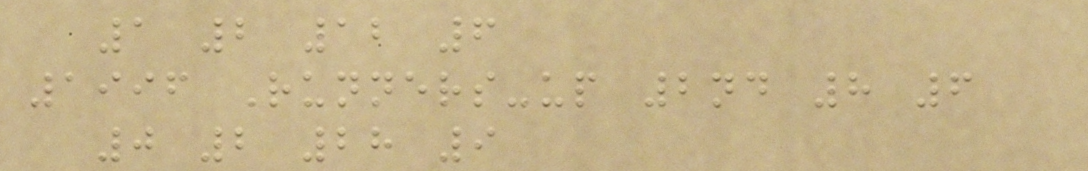1 2 12 6
1996 Runners-up 2nd 8 6
0 2 28 9
